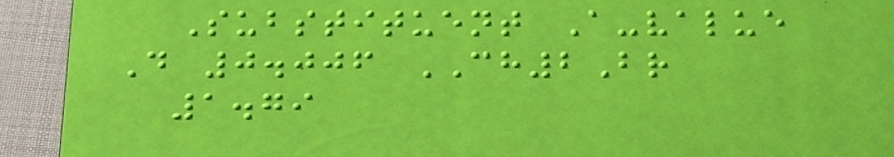Substituent A-value
D 0.006 CH2Br
1.79
